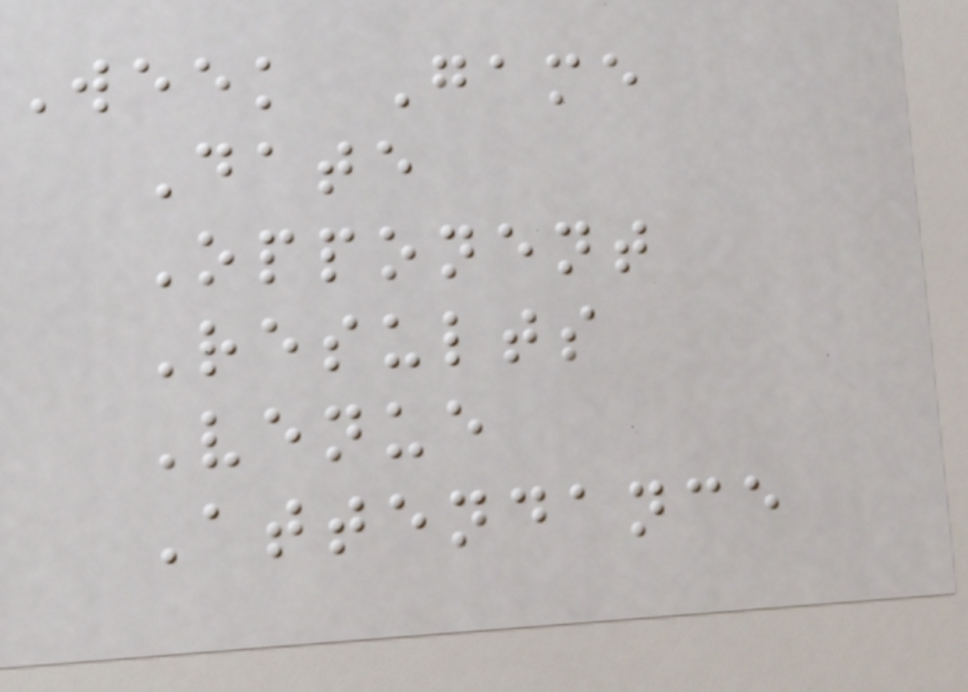Week Game
Date
Opponent
Results
Venue
Attendance
